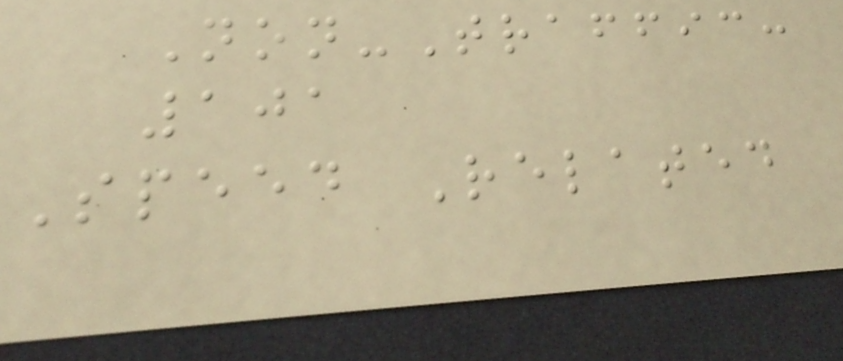Non-Traffic:
101
Speed Related
